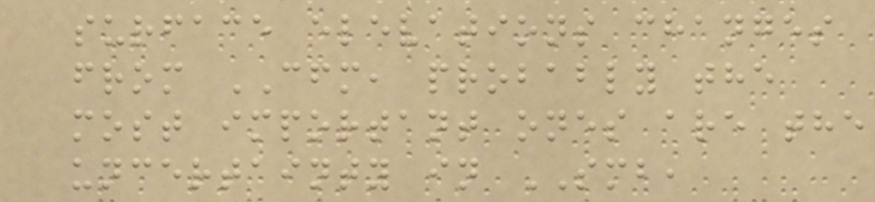surface elevations changes
from CFM, probably the
most important ones are the
uncertainty in SMB,
